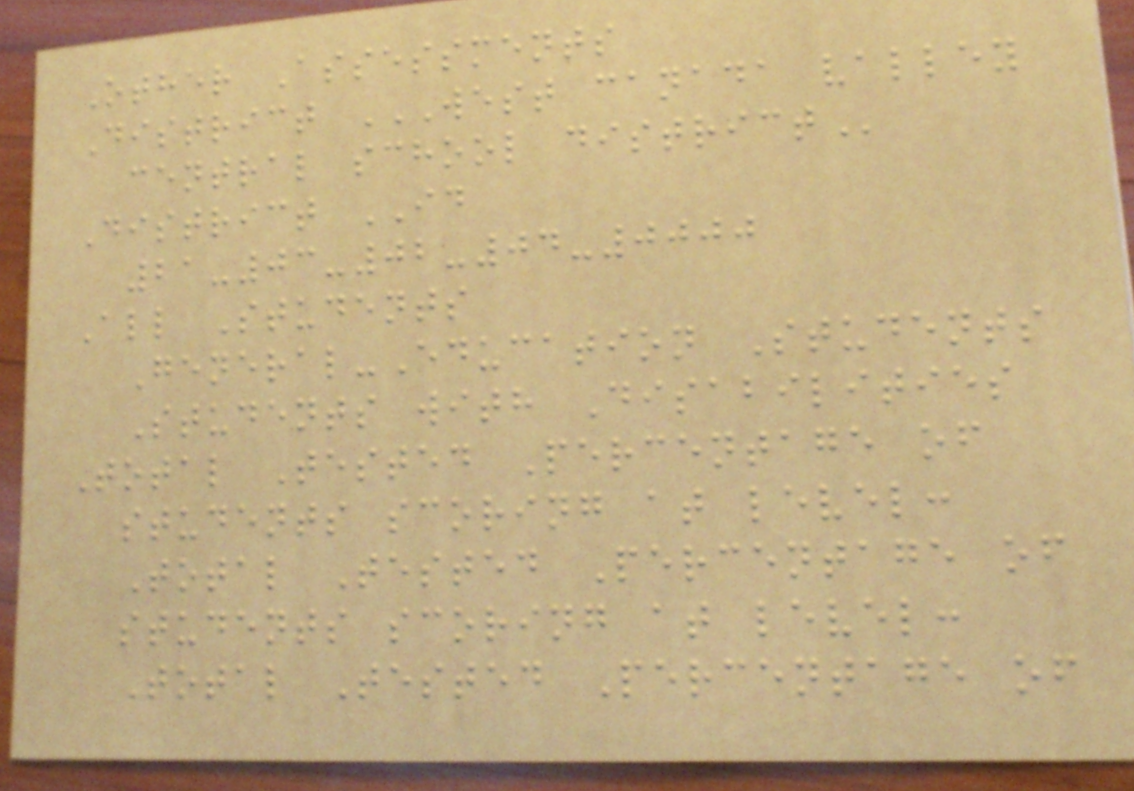Other Assessments
District WEST CANADA VALLEY
CENTRAL SCHOOL DISTRICT
District ID
21-03-02-04-0000
All Students
General-Education Students
Students with Disabilities
Total Tested Percentage of
students scoring at level:
Total Tested Percentage of
students scoring at level:
Total Tested Percentage of
